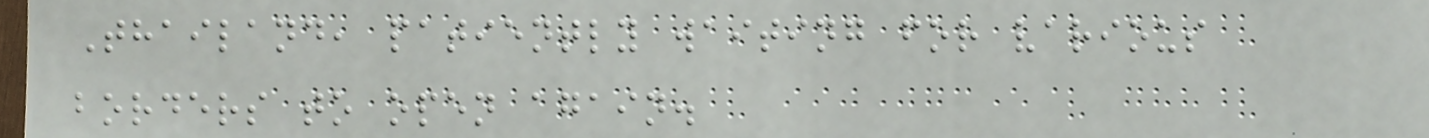Thailand, patiently waiting for various
borders to open again.
